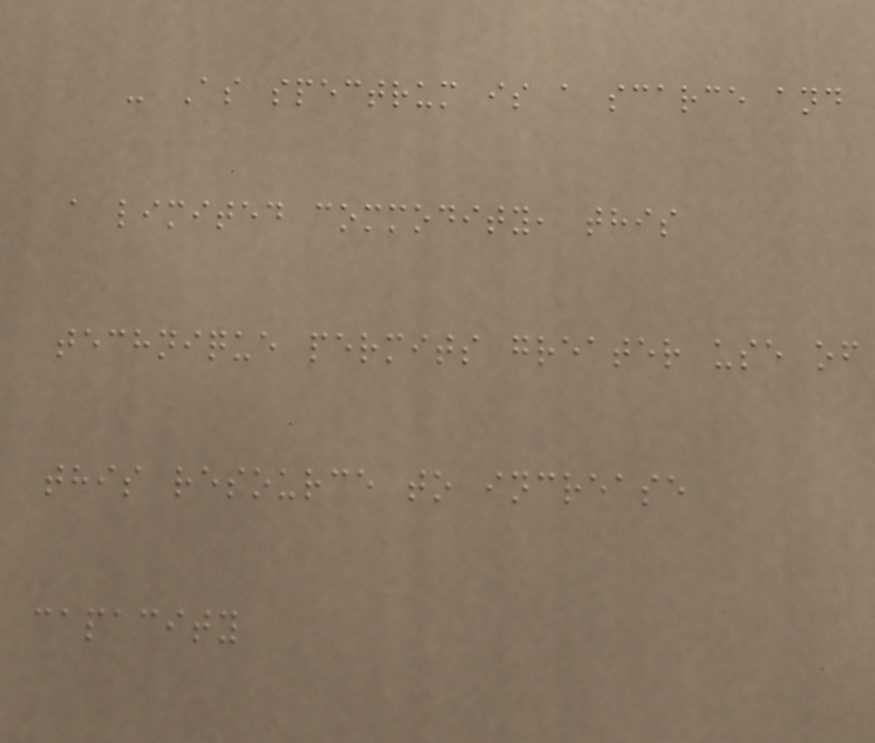- As spectrum is a scarce and
a limited commodity, this
technique permits greater use of
this resource to increase
capacity
